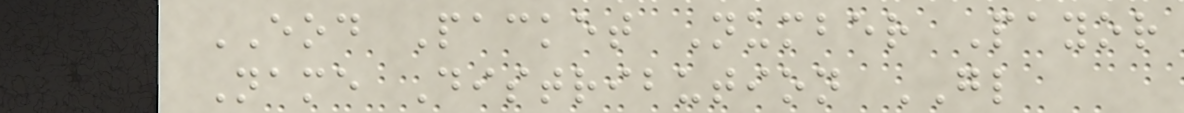EOD Packet Number Payor
Name Distribution GL
